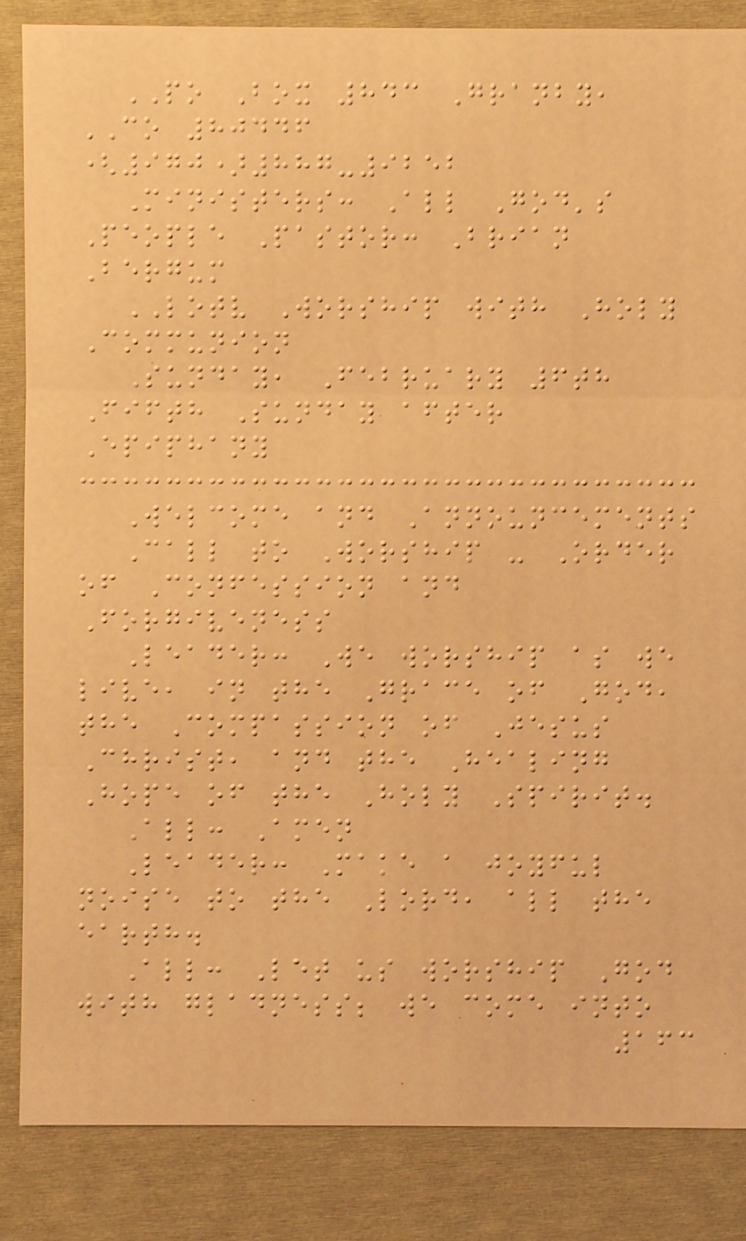PO Box 843 Granby,
CO 80446
(970)887-9252
Ministers: All God's
People Pastor: Brian
Bergum
LOTV Worship with Holy
Communion
Sunday, February 6th
Fifth Sunday after
Epiphany
Welcome and Announcements
Call to Worship - Order
of Confession and
Forgiveness
Leader: We worship as we
live, in the Grace of God,
the Compassion of Jesus
Christ, and the Healing
Hope of the Holy Spirit.
All: Amen
Leader: Make a joyful
noise to the Lord, all the
earth.
All: Let us worship God
with gladness; we come into
163
